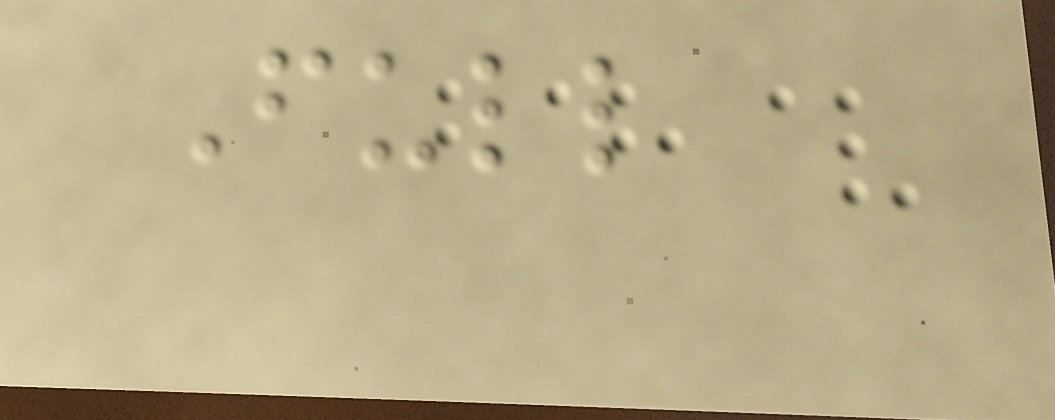Full
